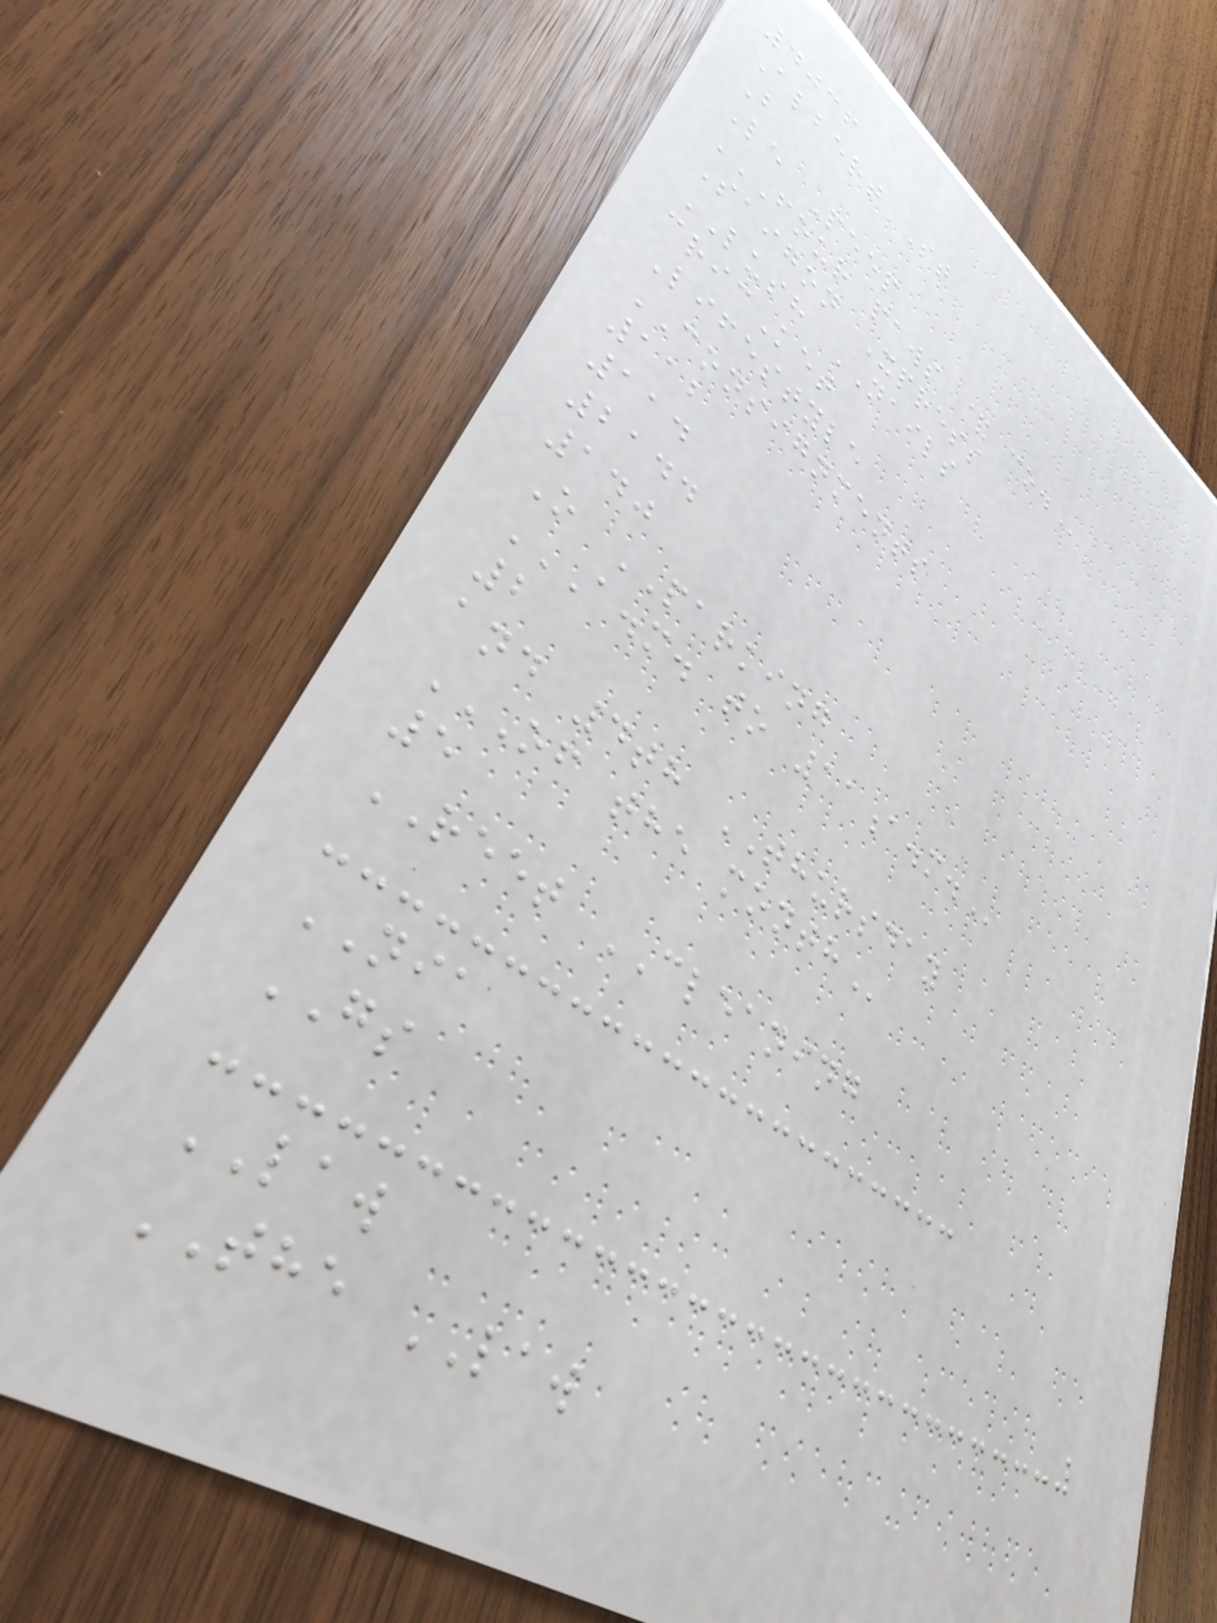4036
Albert St
B
Le Peep
FOUR PAWS & CO.
Saigon Xpress
LUSH NAILS
cricKet
Lifestyle
CONSIGNMENTS
112
114
2144
140
O PARKING
A.M. TO 11A.M.
2
and 4th THURSDAY
OF THE MONTH
5
REET CLEANING
NIA
GS
LAW
THE LAW
